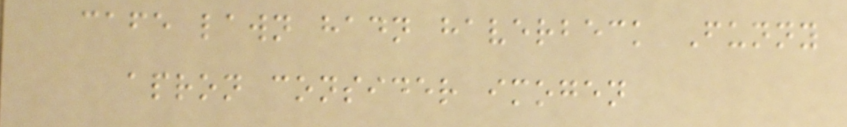cafe lawn hadn haverbeck Funny
apron consider imogen
